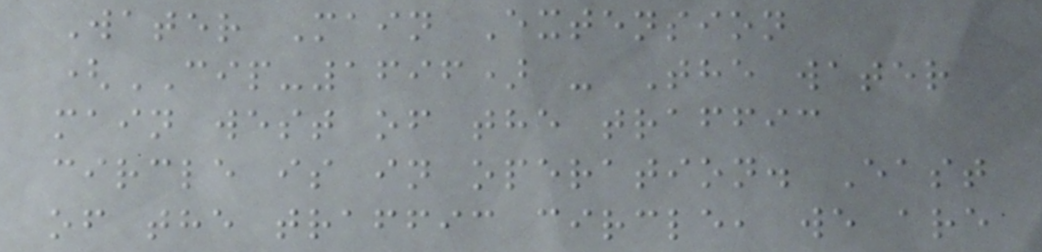Water Main Extension
(CIP-1696) - The water
main west of the traffic
circle is in operation. East
of the traffic circle, we are
